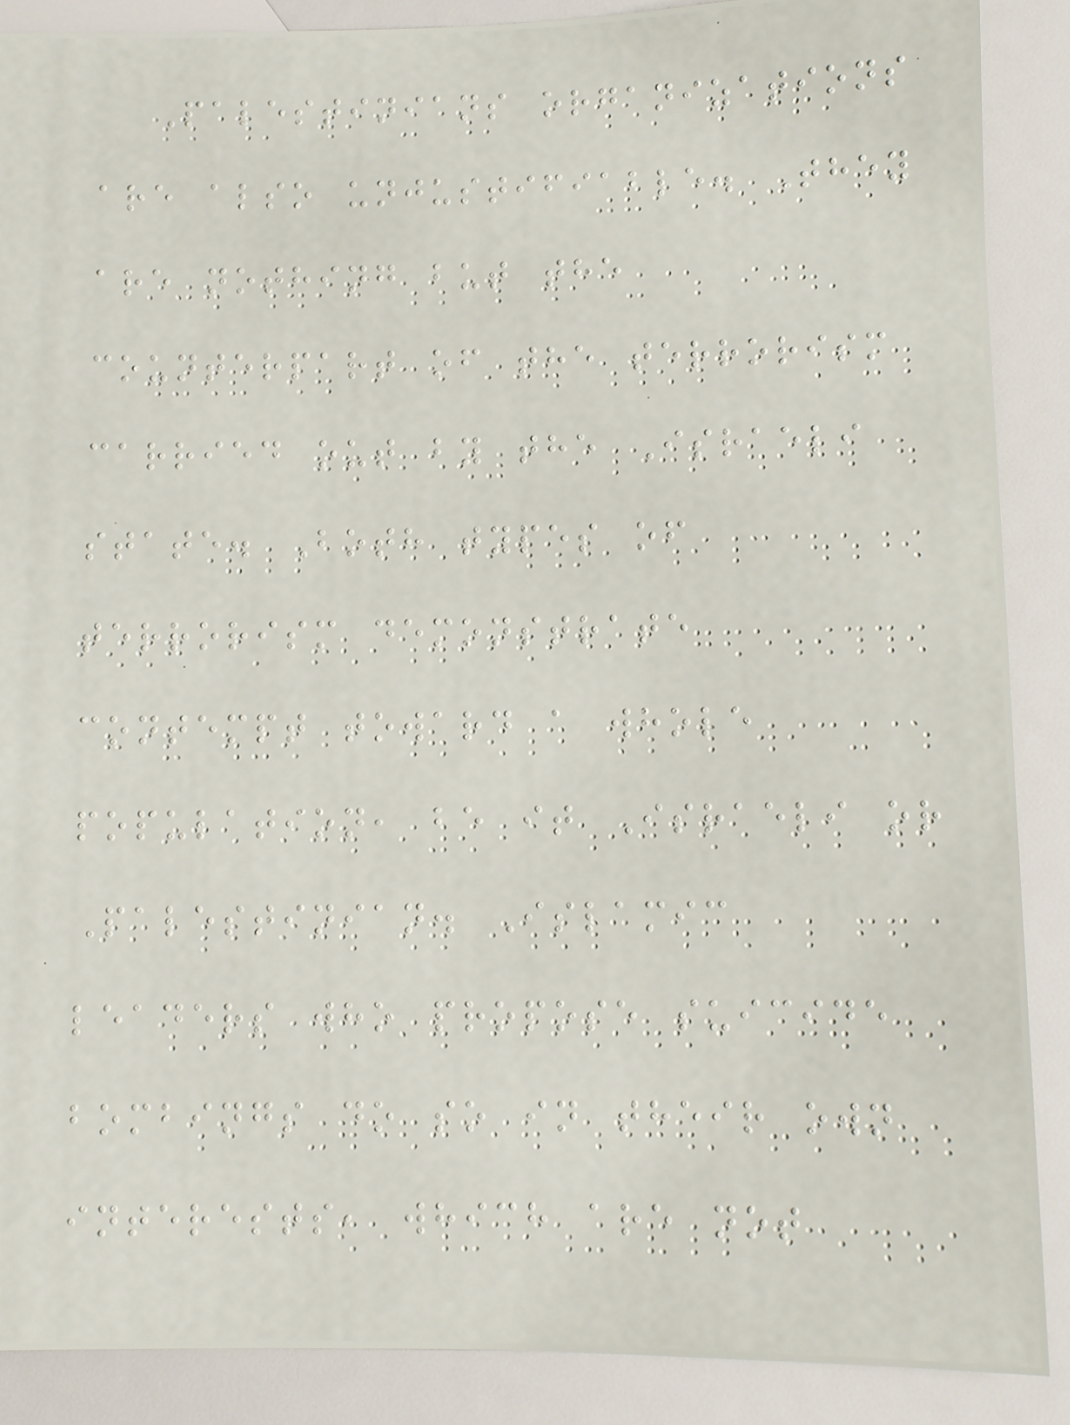Palestinians organizations
are also unjustifiable. They
are nothing but the
counterpart of the terrorism
carried out by the Israeli
state. Both types of
terrorism demonstrate
contempt toward a whole
population, be it Israeli or
Palestinian. Islamic
leaders who propose suicide
bombings do so in their own
interests, which are not
